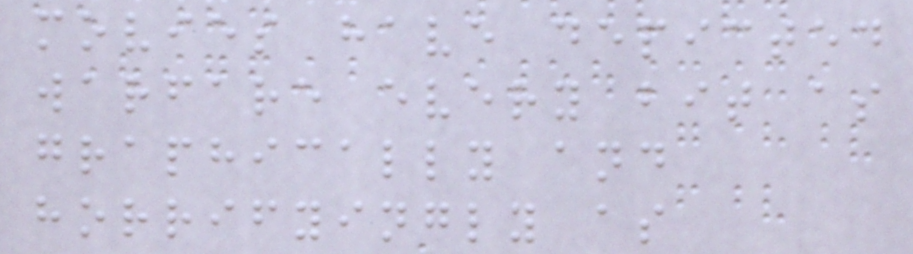movies have depicted
warfare every bit as
graphically and
horrifyingly as
